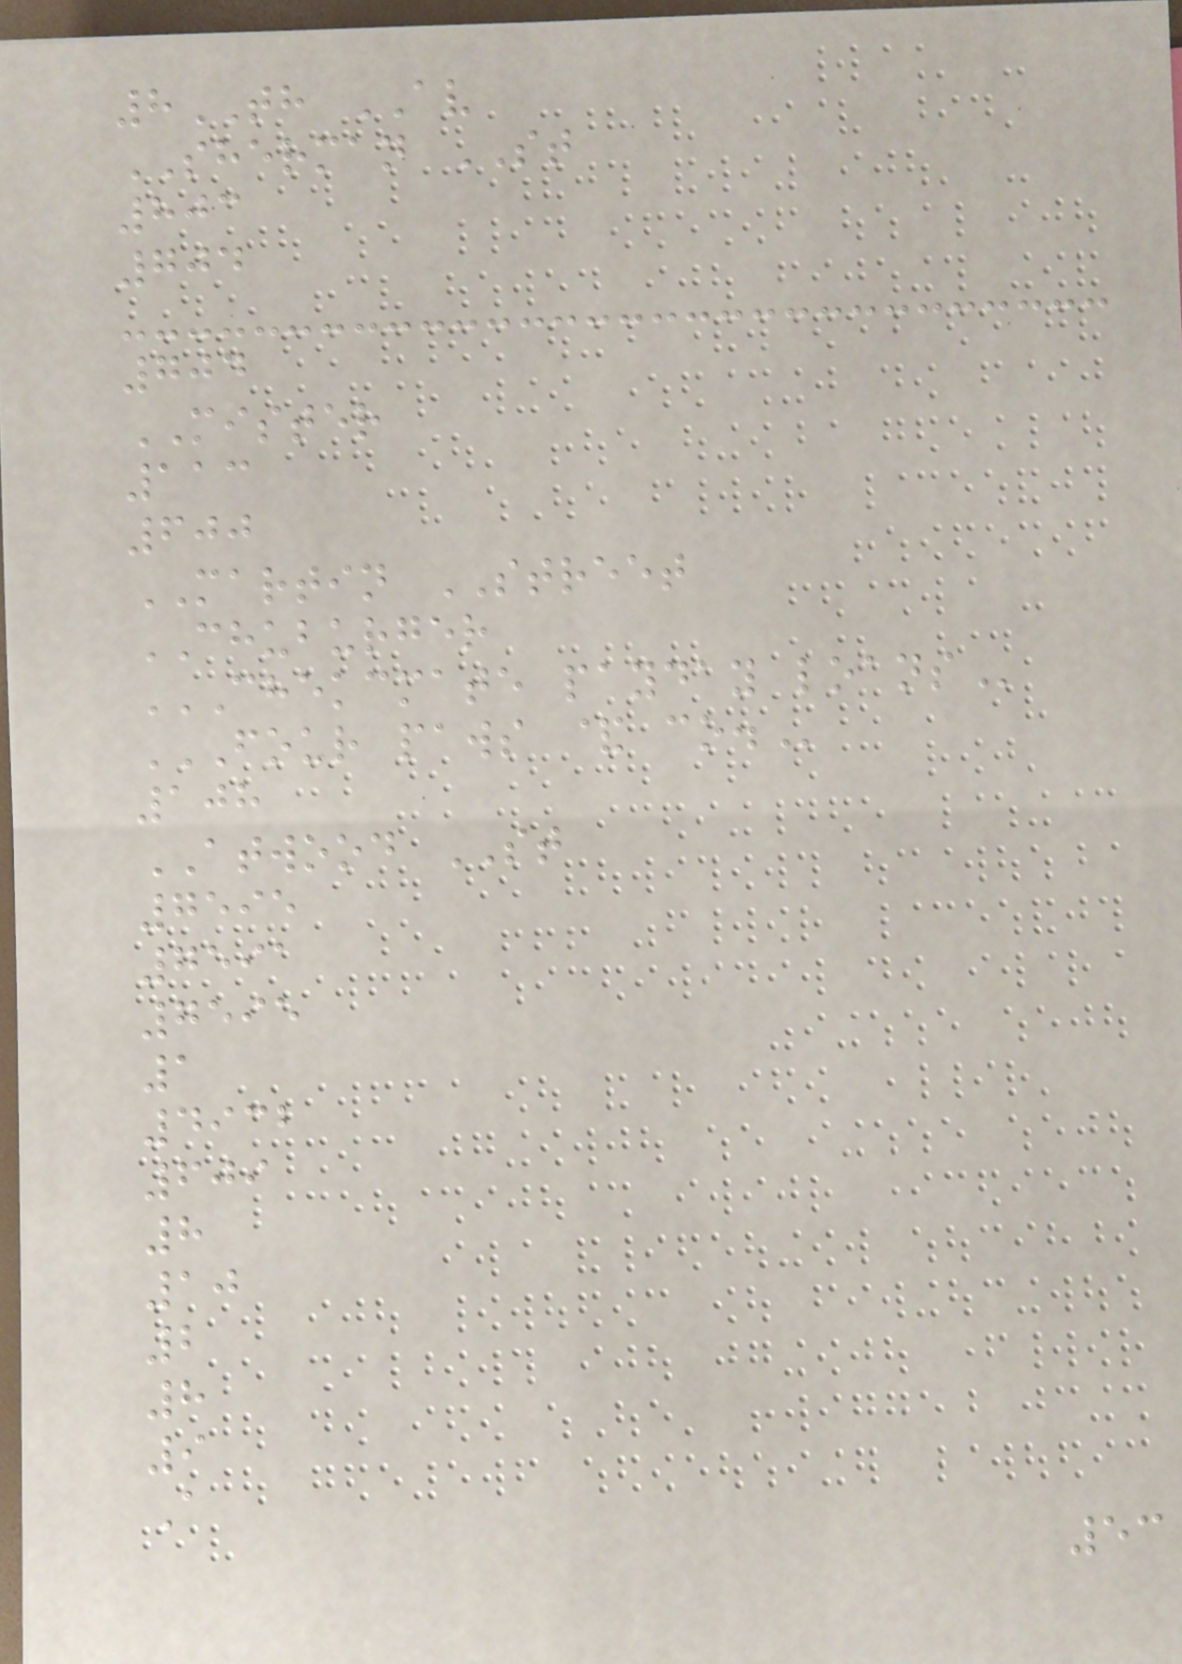8TH AV
SHERMAN ST
803
704
704
MISTER
113
600
MARTIN STREET
CHUBURGER
CHEKCMATE PAYDAY LOANS
FOUR PAWS & CO.
108
ATWOOD ST
7595
7591
7595
1
4932
609
8
10
2
8
9
A
53
